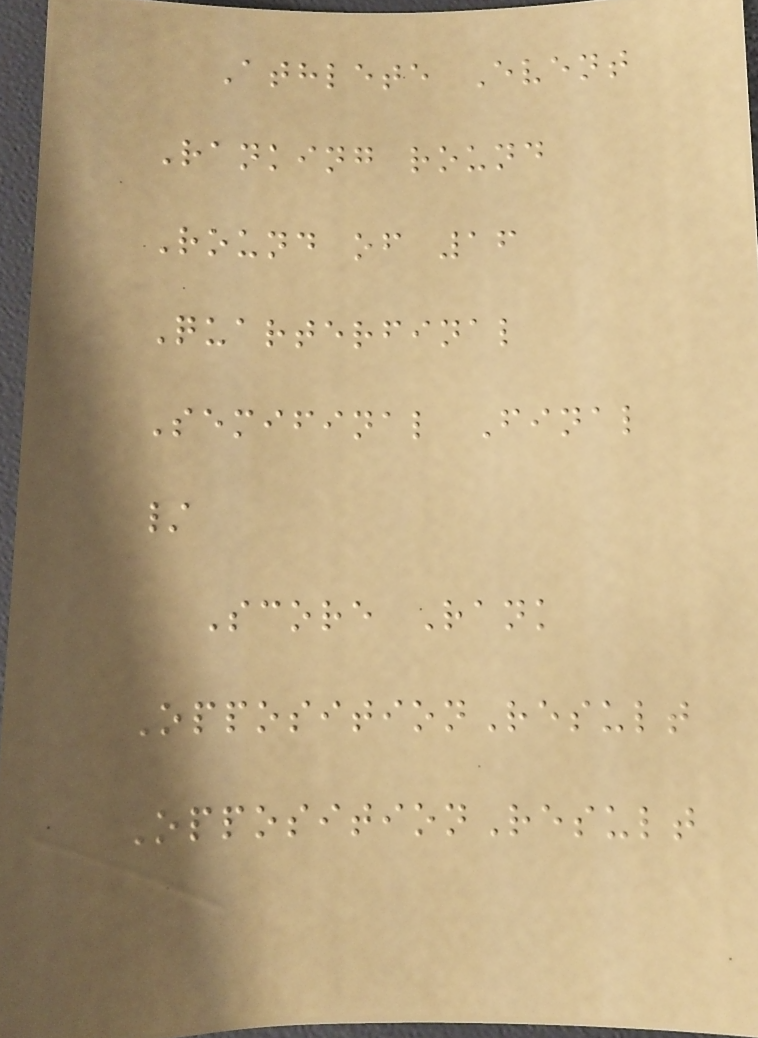Athlete Event
Ranking round
Round of 16
Quarterfinal
Semifinal Final
/
Score Rank
OppositionResult
OppositionResult
